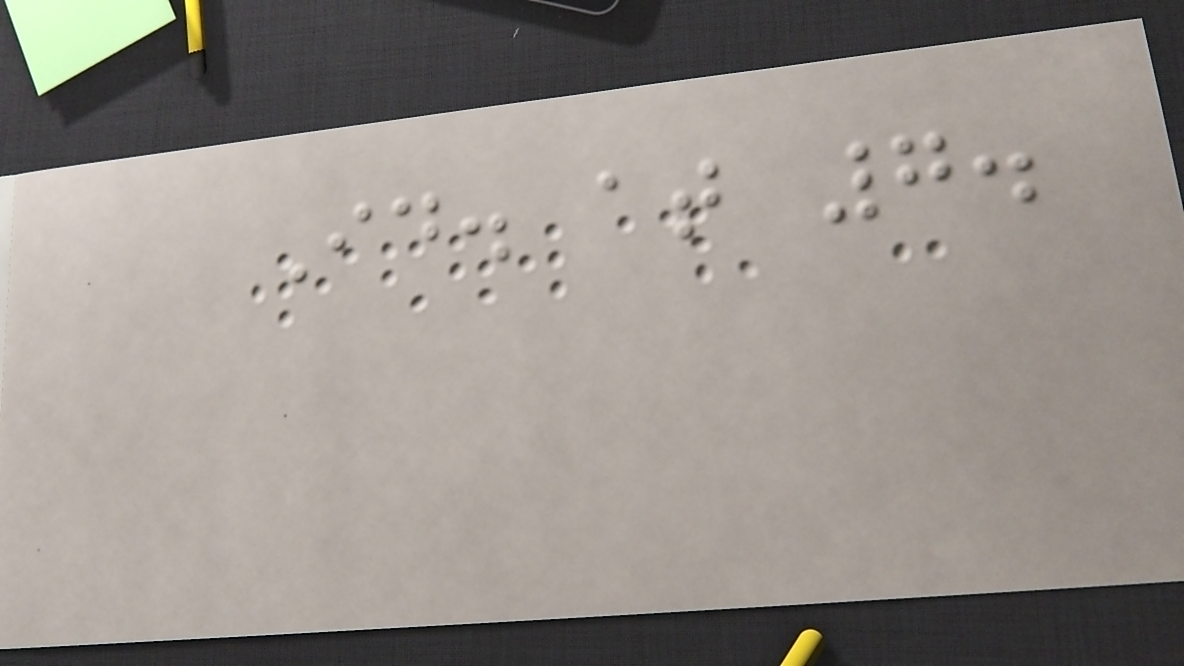Id. at 7.
